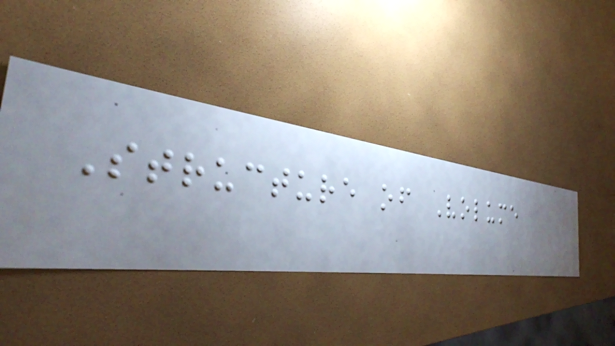Structure of Volume
